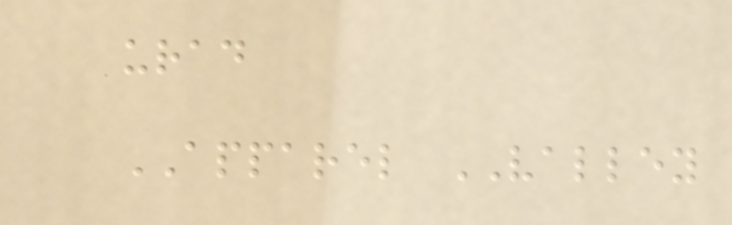urad
APPAREL VALLEY
